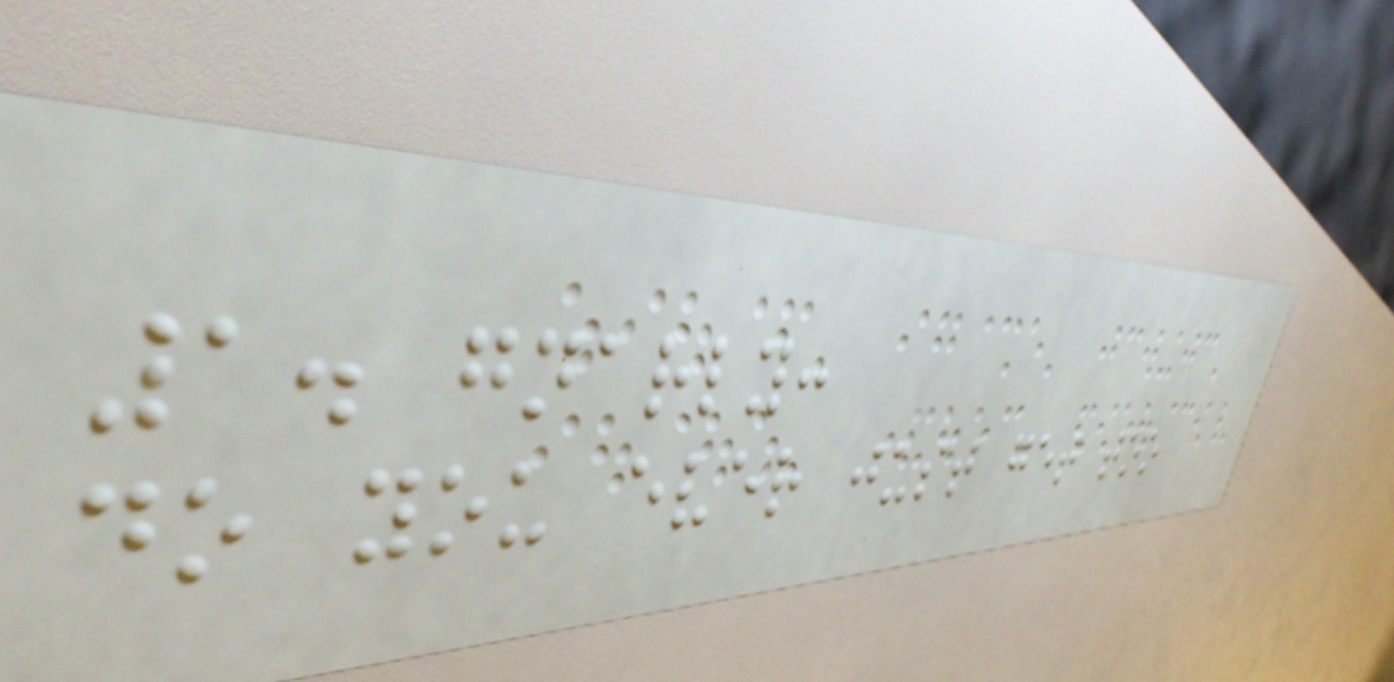1. gnarly:
do you ever just get too
